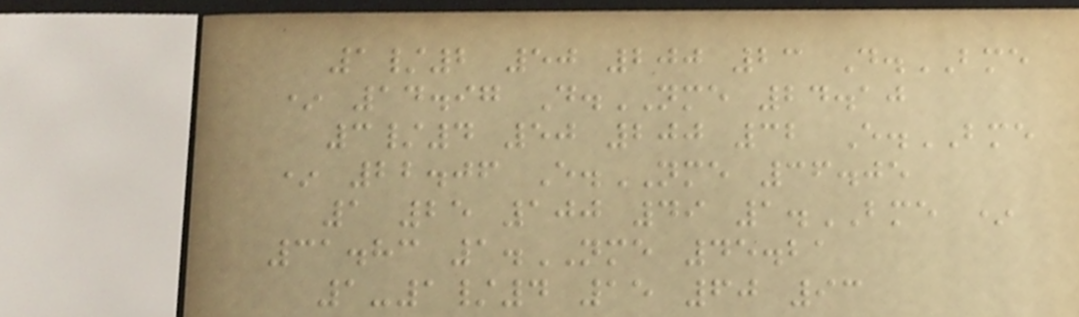1/2 50 200 23 D.BME
* 14.97 D.NME 24.10
3/4 50 200 32 E.BME
* 22.06 E.NME 36.05
1 25 100 49 1.BME *
31.83 1.NME 45.21
1-1/4 15 60 93
